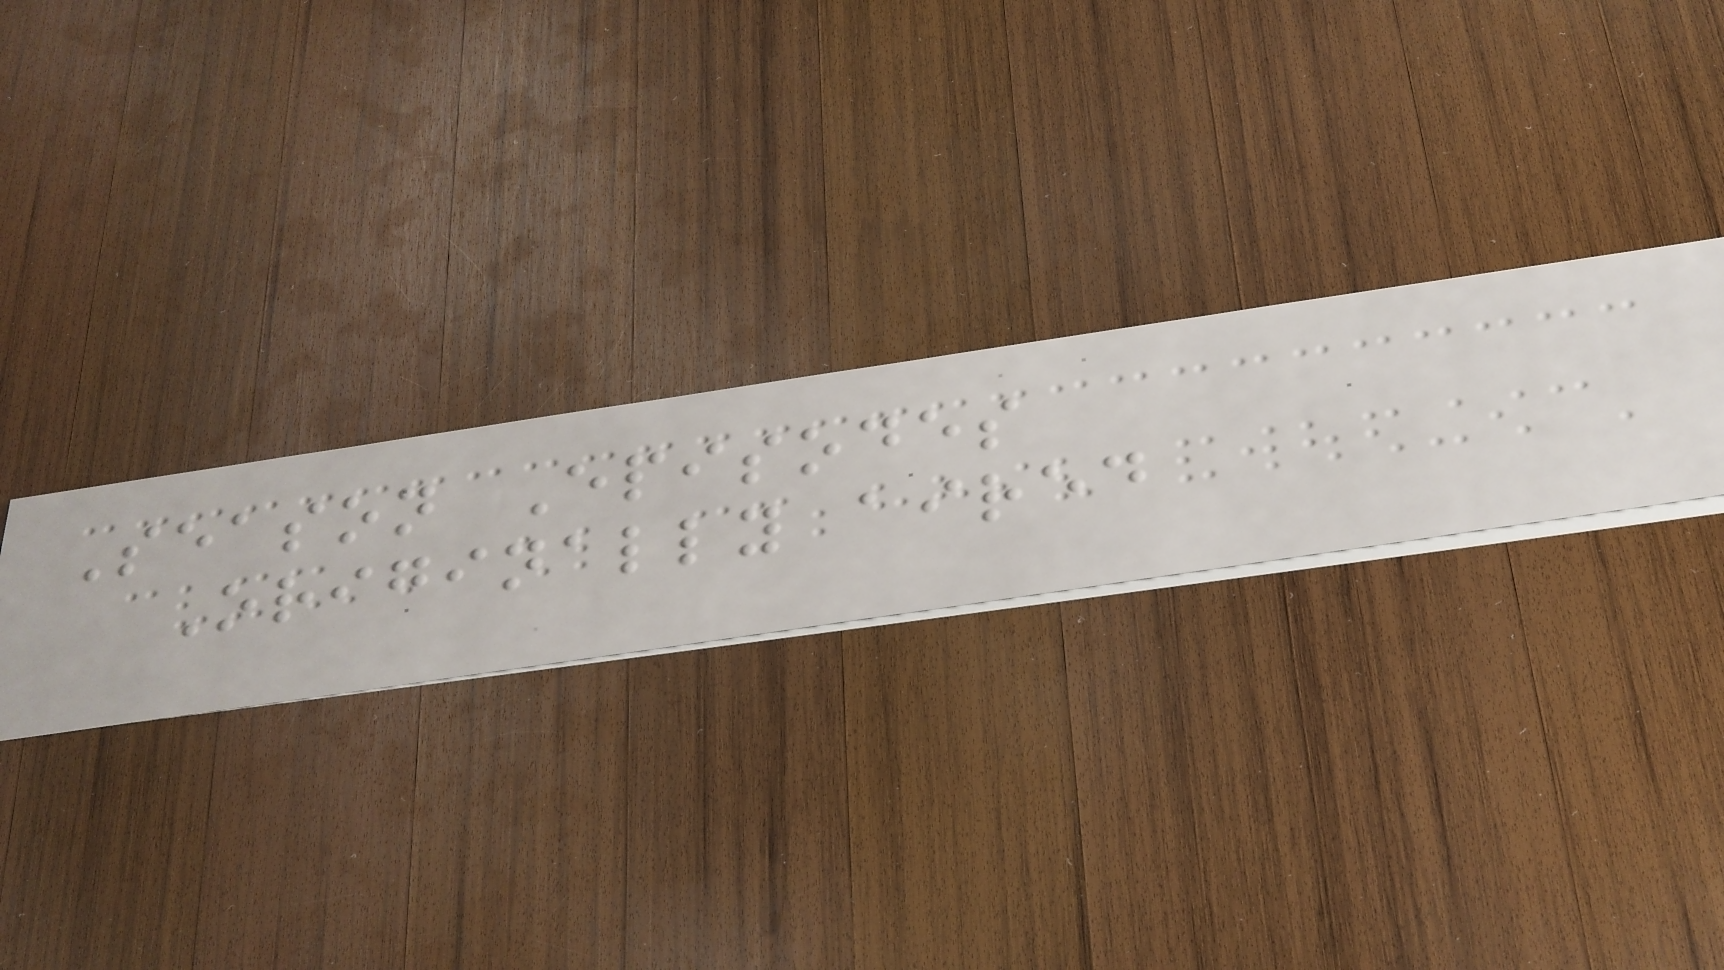Season Episodes
Originally aired
